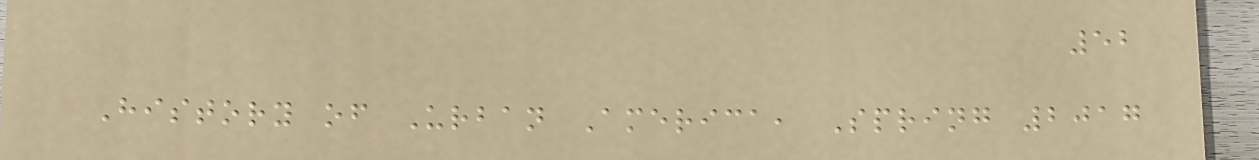52
History of Urban America, Spring 2017
